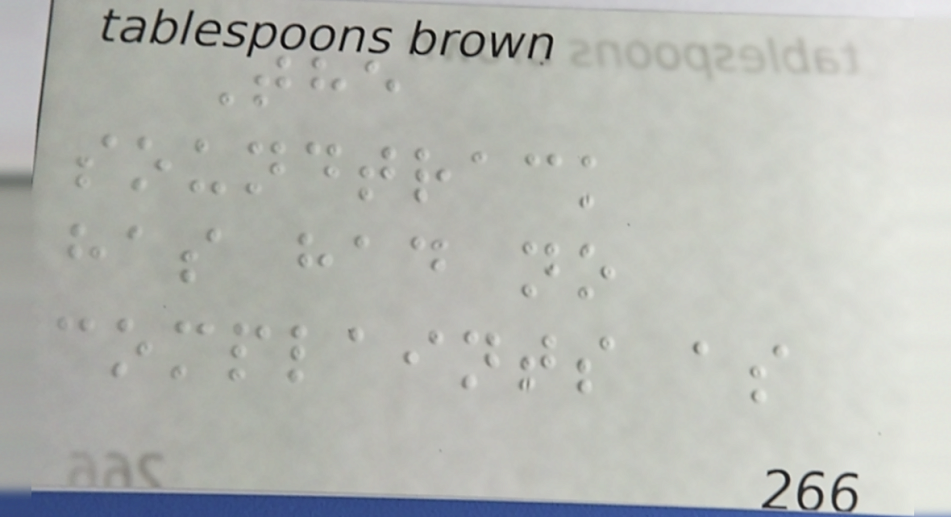The
soundtrack
has had no
complaints as
